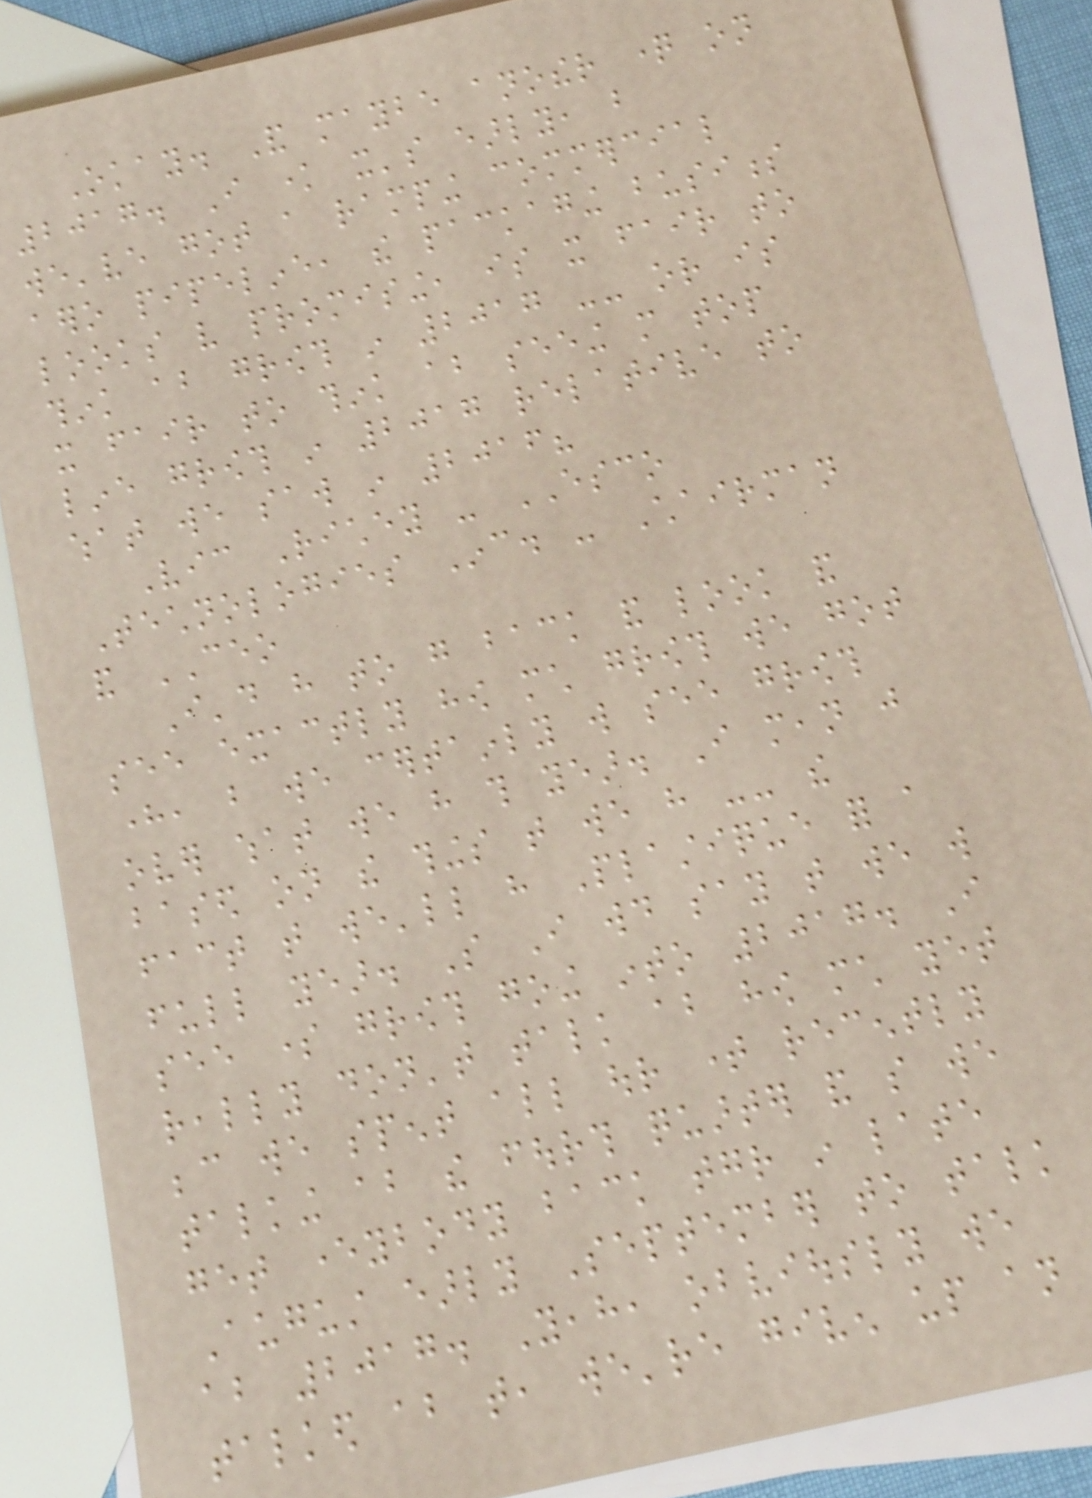Okay. And maybe another question on
2017. I know it's early, but
we've got a ramping commercial
aero pipeline, the packaging business
looks very promising, is it fair to
think about growth in 2017 -- or is
it fair to think about seeing more top
line growth in 2017 relative to
what we saw in 2016?
Vic Richey - ESCO
Technologies Inc. - Chairman
and CEO
I'd have to go back and look and
see exactly how much growth we got
here, but we certainly will see growth
over what we have this year. I mean just
based on the things that we have -- the
fact that we'll have Plastique for a
full year. So I would say that we will
see some growth going into 2017. I
really don't talk about how much yet
because we spent all our time recently
talking about the fourth quarter and so we
get everybody back together in late
August early September to talk
about 2017. Yeah, obviously we
talked about that, we're given up an
